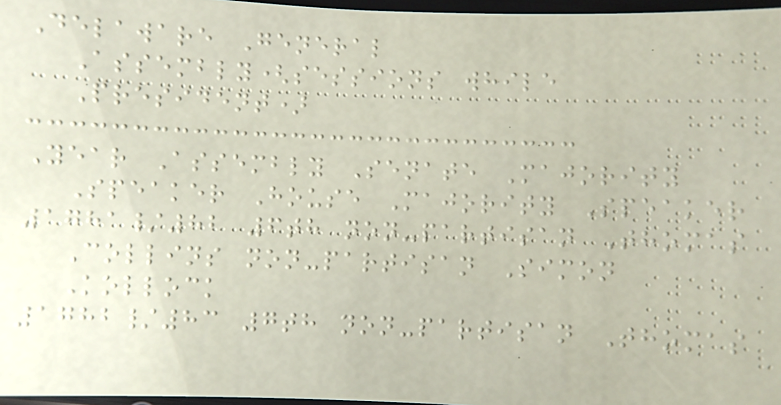Delaware General
Assembly(sessions while
President)
Year Assembly Senate Majority
Speaker House Majority Speaker
1781/82 6th non-partisan Thomas
Collins non-partisan Simon
Kollock
1782/83 7th non-partisan Thomas
